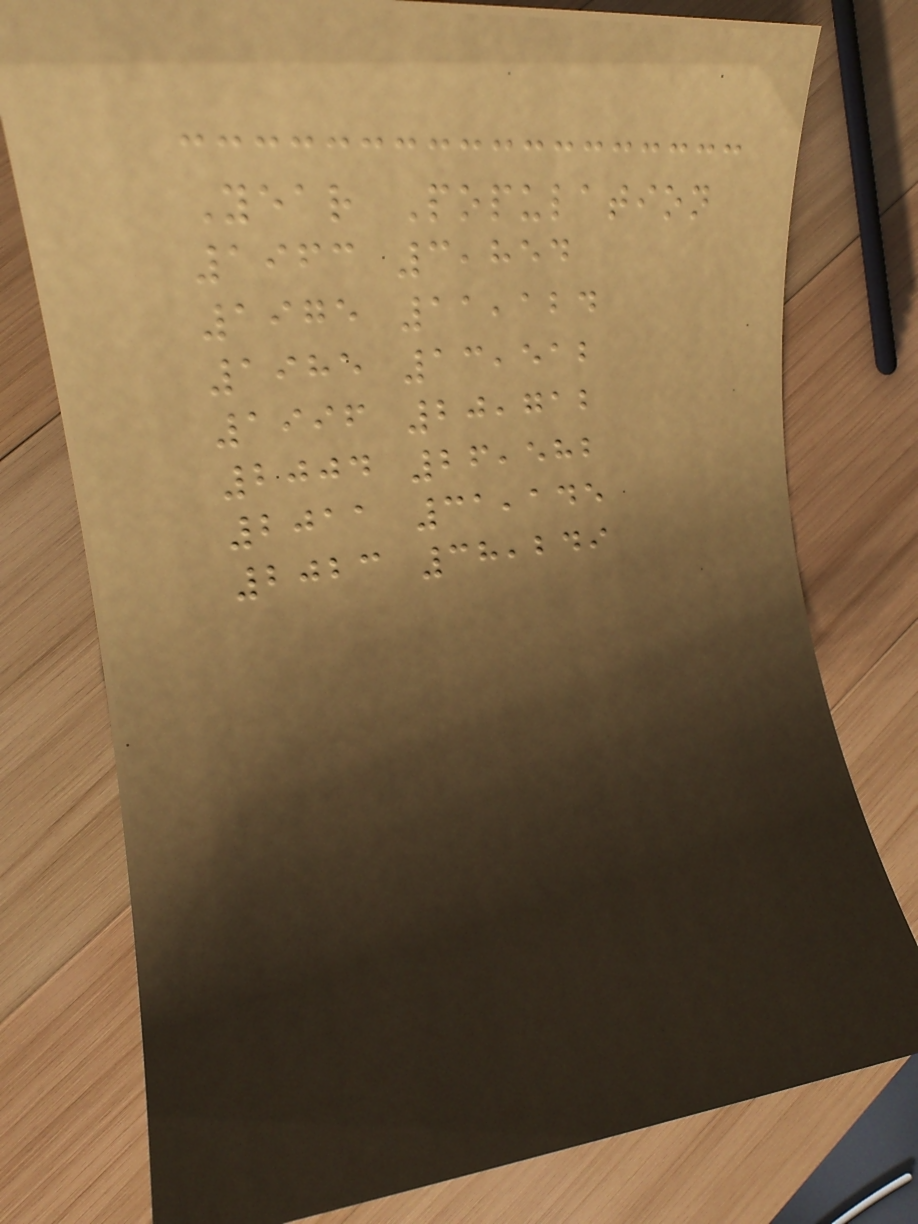Year Population
1963 3,854
1975 11,124
1985 13,512
1996 20,712
2004 26,582
2011 31,145
2023 38,249
